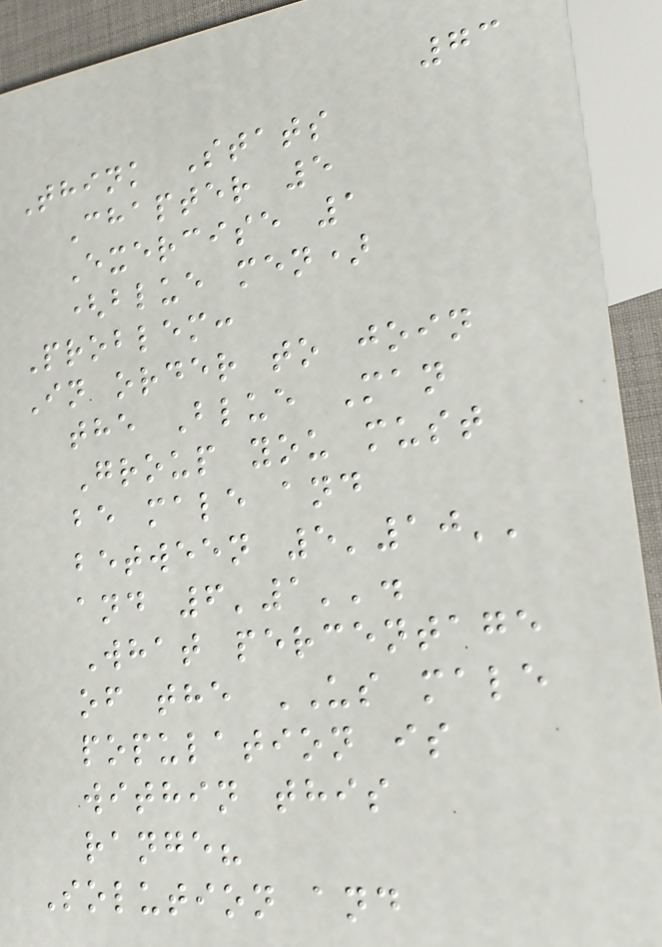73
Think Stats
Chapter 5
Exercise 1
(blue men)
Problem:
In order to join
the Blue Man
Group you must
be male and
between 5'10''
and 6'1''.
What percentage
of the US male
population is
within this
range?
Solution and
